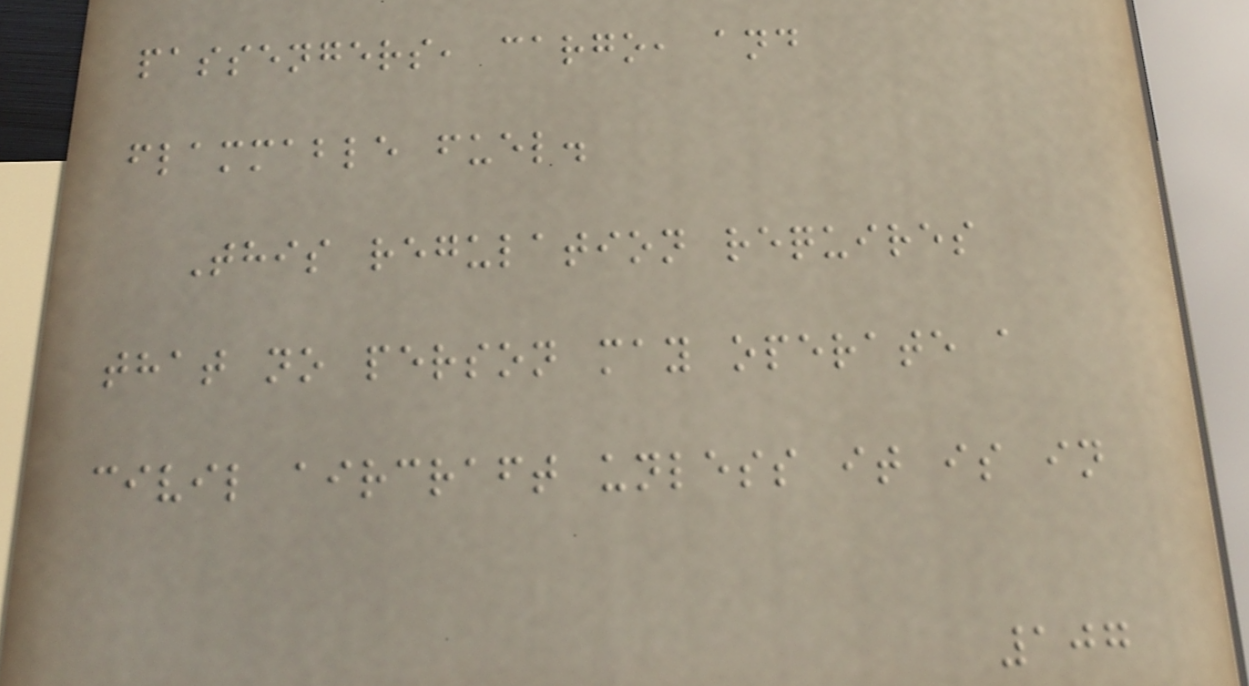passengers, cargo, and
flammable fuel.
This regulation requires
that no person may operate a
civil aircraft unless it is in
107
